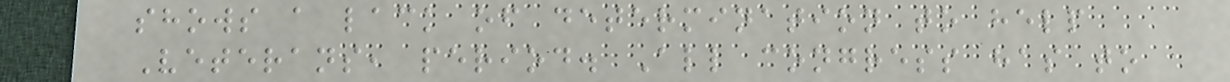shows a lack of determination to help
Veterans, period. All congress has to
